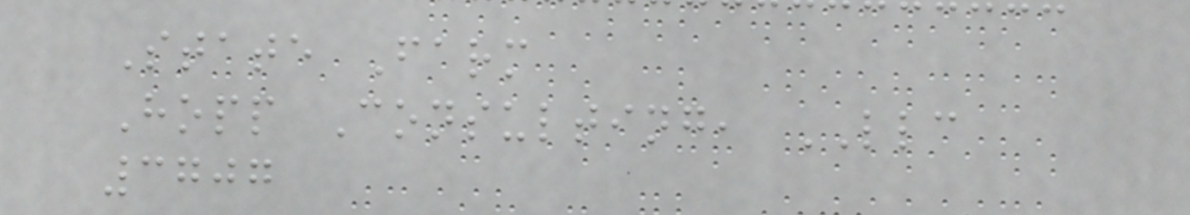State Farm
Hopp Consulting, LLC
3707
